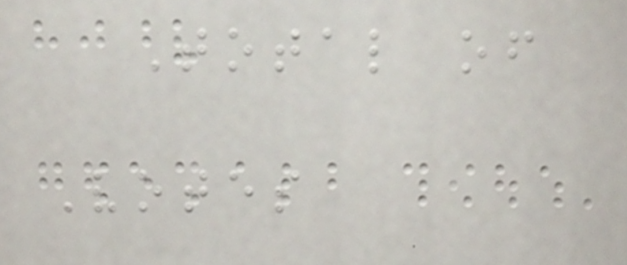Total of
Votes
